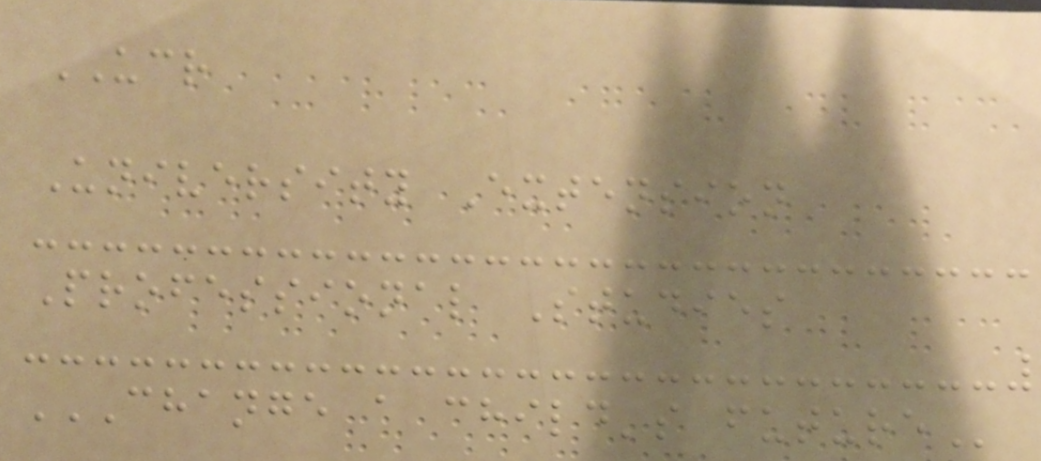UCR
University Extension
Professional Studies
CHANGE A CHILD'S FUTURE
